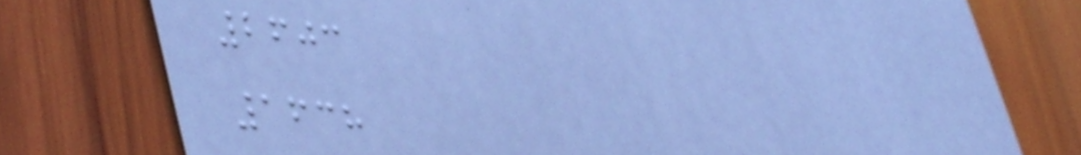2603
1638
